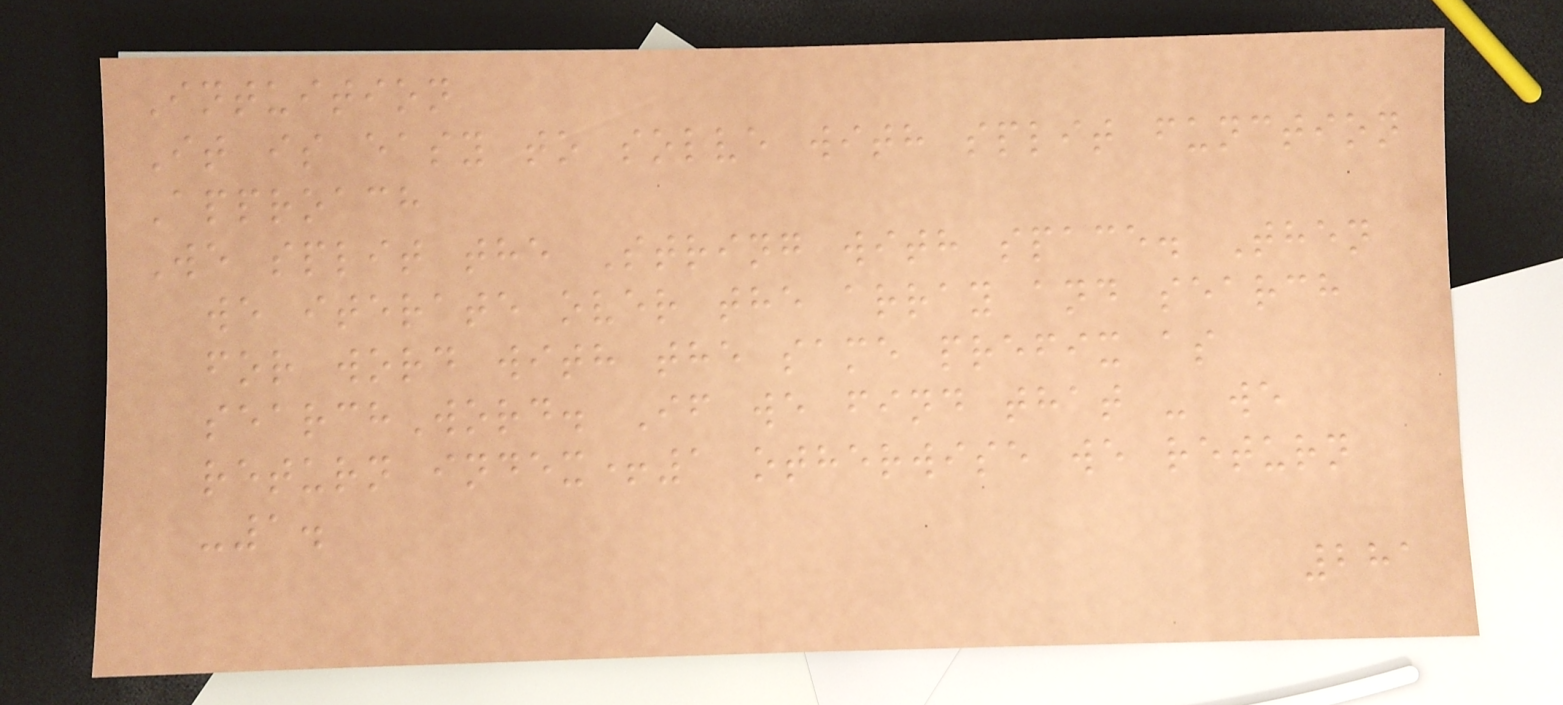Intuition
It is easy to solve with split function
Approach
We split the String with space. Then
we iterate over the array and search
for word with the same prefix as
searchWord. If we find that - we
return index+1 otherwise we return
-1.
281
